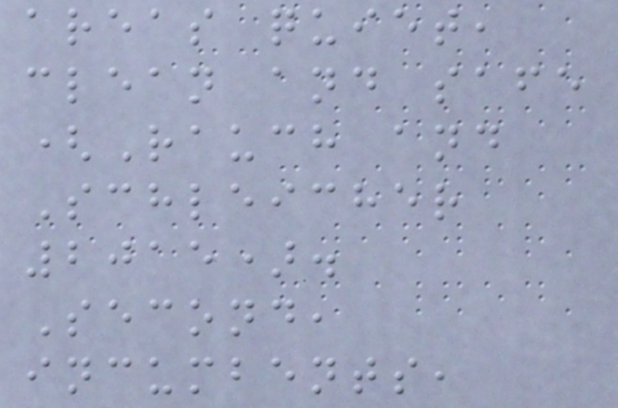areas quiet,
clean and safe
(Rauch and
Schleicher
2015).
Second,
incumbents,
